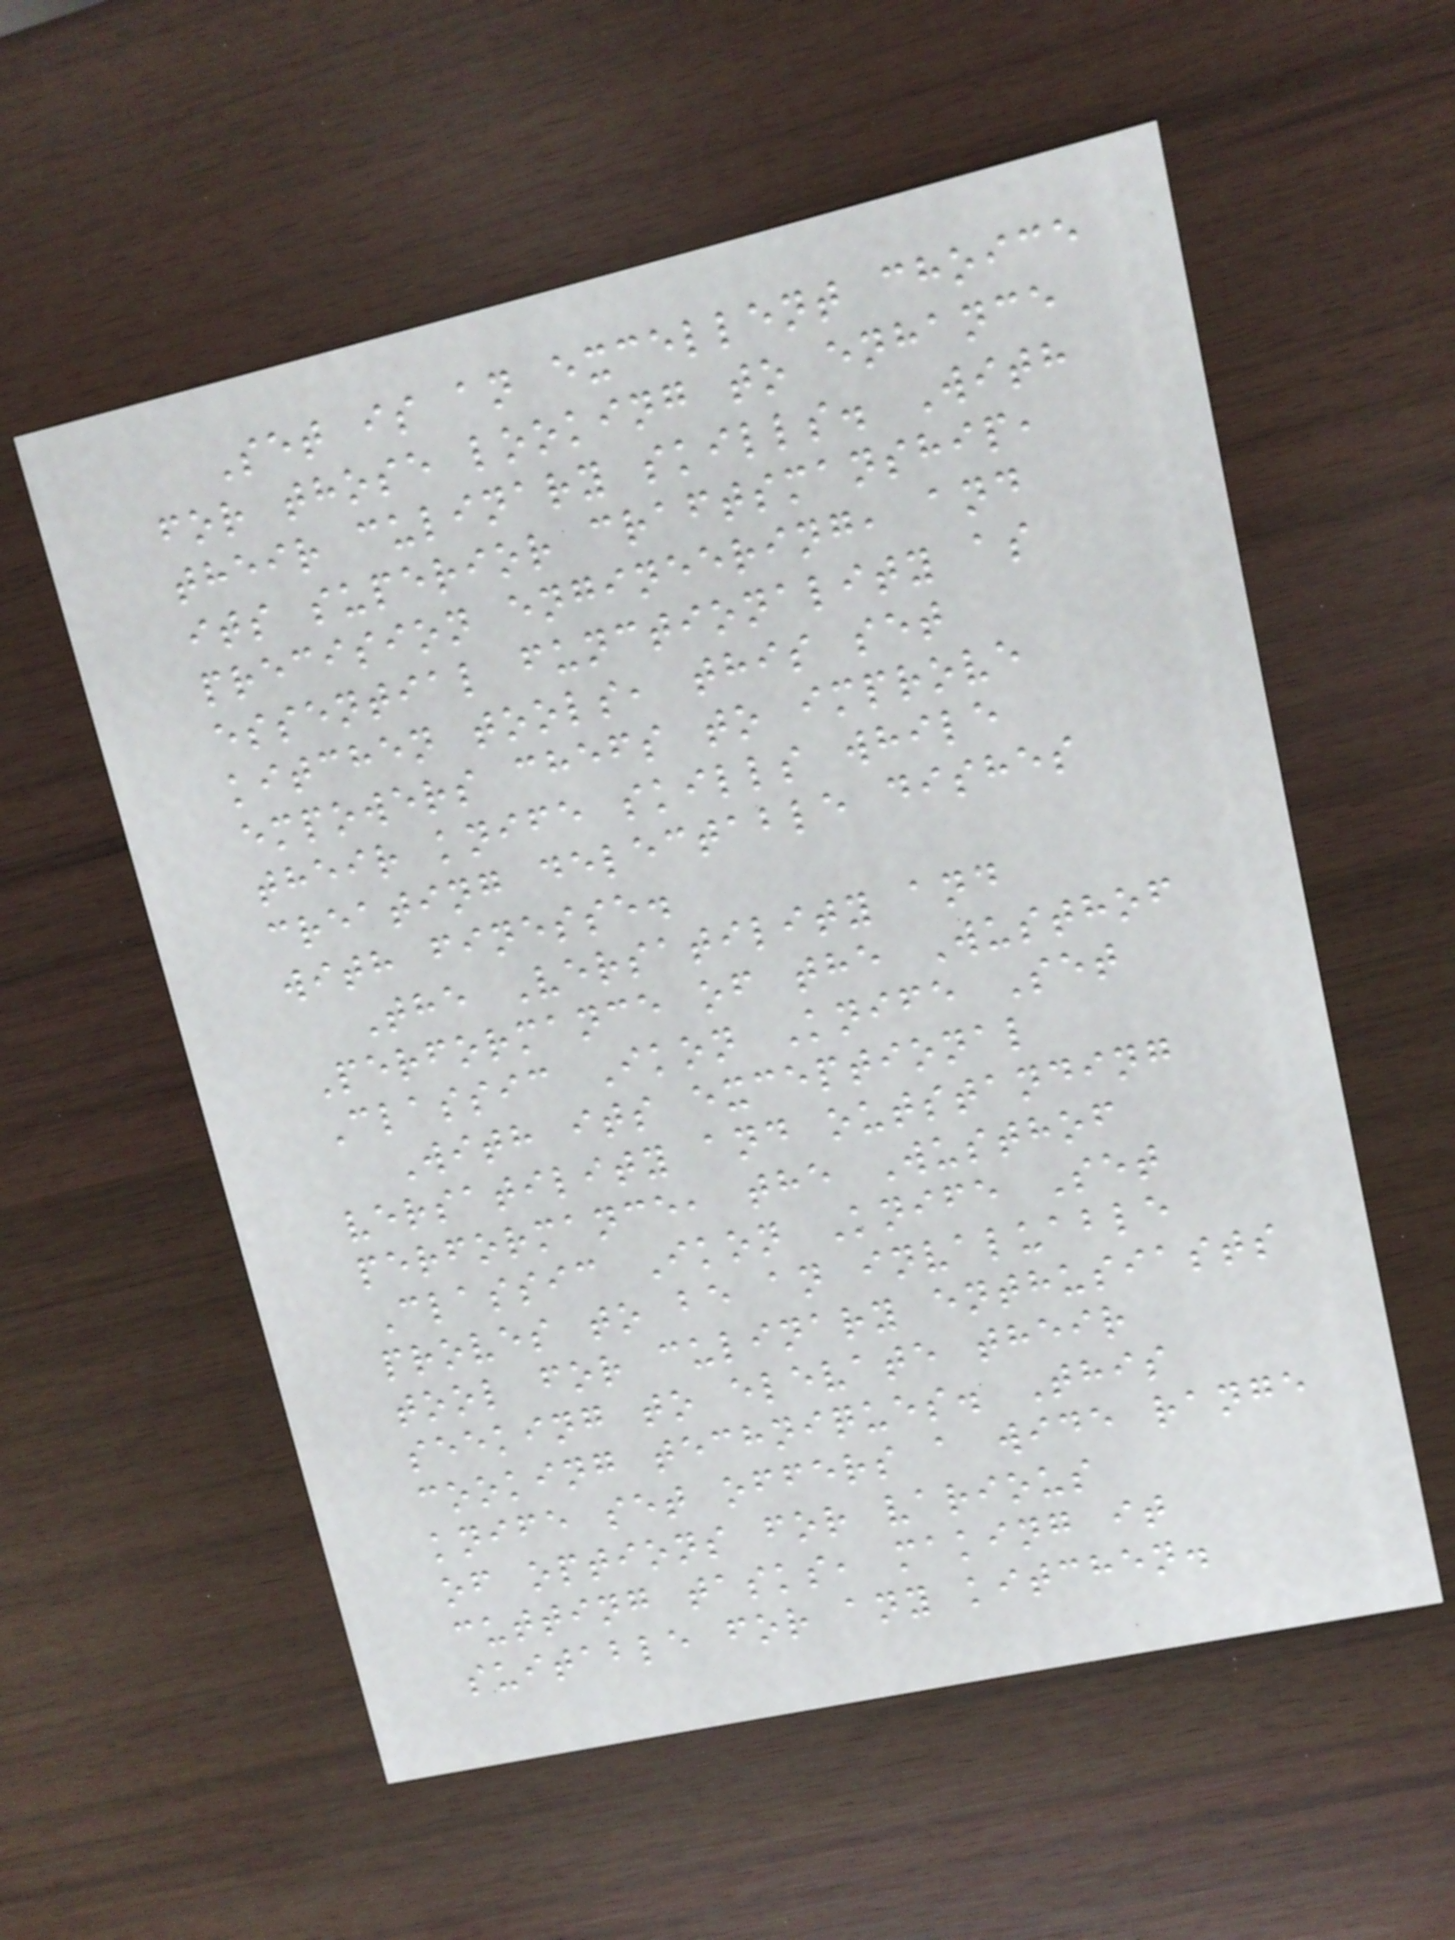Set is an excellent choice
for those looking to enhance
their culinary skills. With
its superior craftsmanship,
precision engineering, and
essential functionality as
kitchen tools, this set
empowers chefs to improve
their knife skills while
creating delectable dishes
with finesse.
The Versatility and
Performance of the Wusthof
Classic Ikon Knife Set
With its exceptional
versatility and outstanding
performance, the Wusthof
Classic Ikon Knife Set
proves to be an invaluable
tool for culinary enthusiasts
seeking to elevate their
cooking techniques. This
knife set offers a wide range
of options for various
cutting tasks, making it
suitable for any kitchen.
